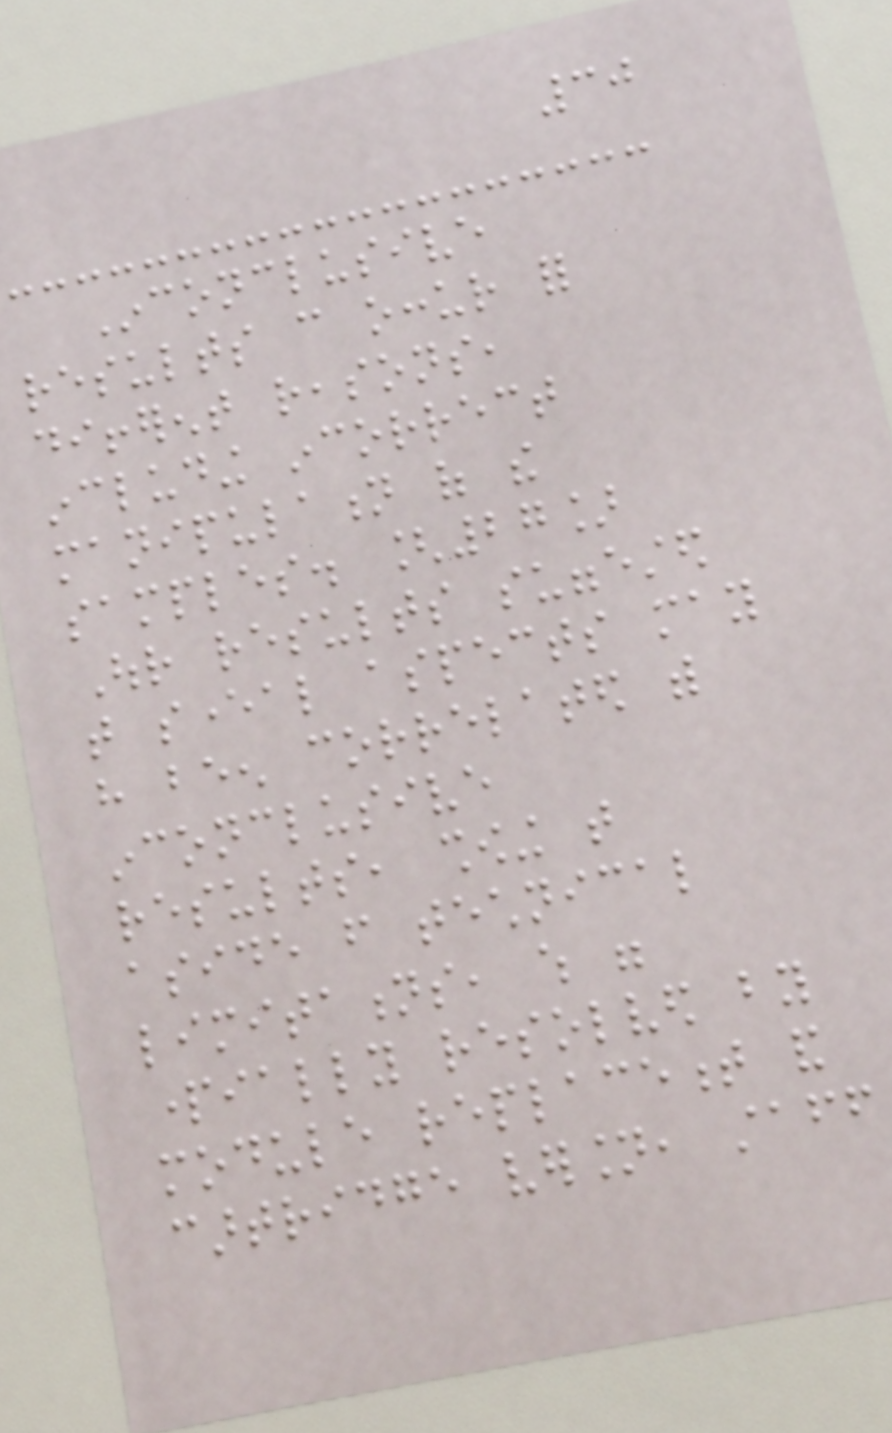30
Inconclusive
results can occur for
different reasons,
including incorrect
manipulation of the
samples. [27]
Our results suggested
that several aspects may
have been correlated with
inconclusive
results, showing that
aside from technical
limitations, which were
partially resolved by
module replacement and
cartridge version, staff
